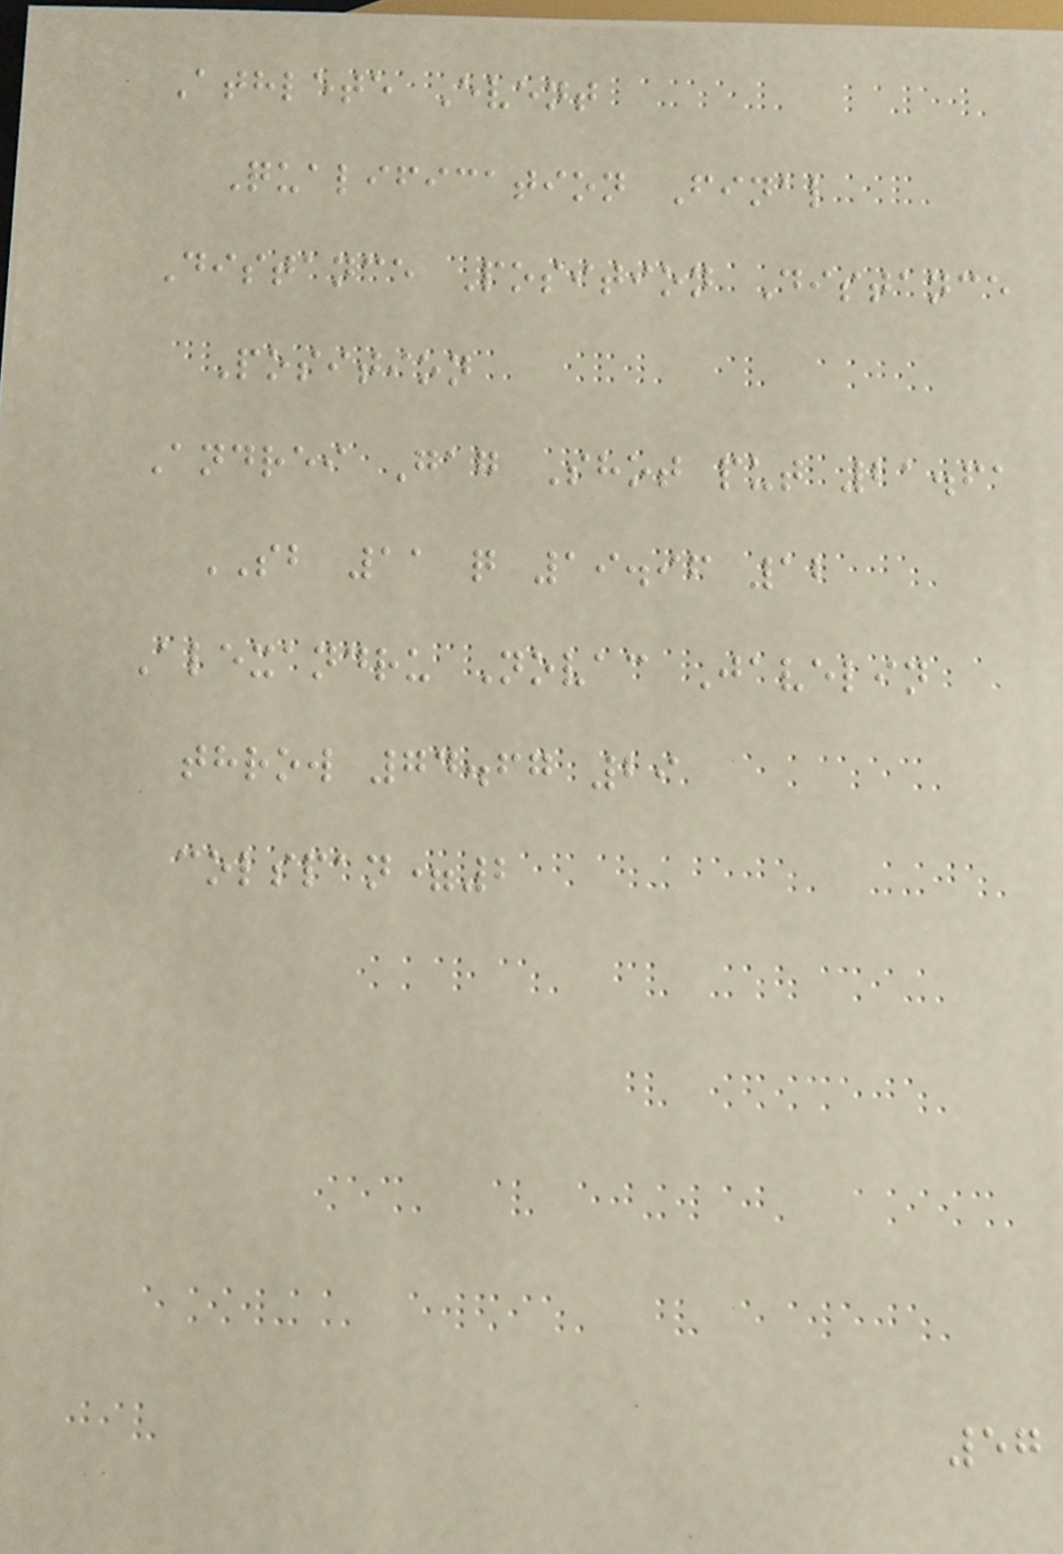Athlete Event
Qualification Final
Distance Position Distance
Position
Andrei Gag Shot put 21.61
SB 11 q 19.96 12
Alexandru Novac Javelin
throw 74.67 29
colspan=2
57
